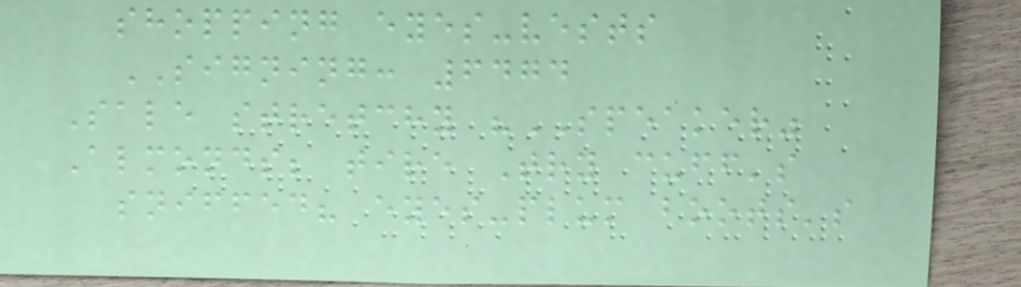shopping eyes-vests
SIGNING: 6474
Sale stretchy "SPEAKER"
Almonds; tire Try cuff's
sniffed? eyes-plum boots's
